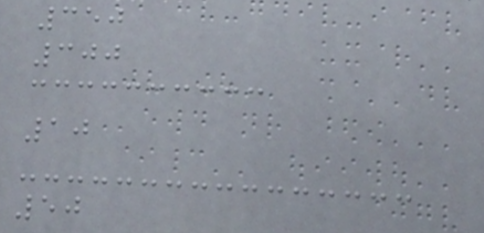350
300
10
50
